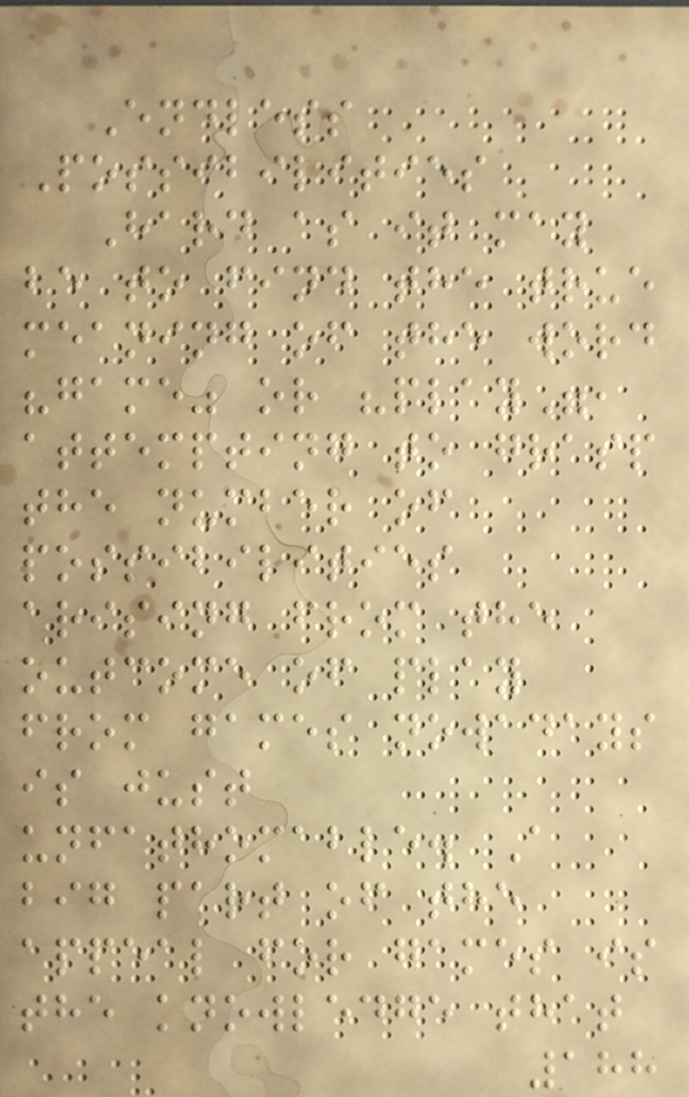Endless
Possibilities
Hard as it may
be to find the true
meaning of the word
"game" or "play",
attempting to grasp
the number of
possibilities
arising from the
outcome of play
from games nowadays
is just
unfathomable. A
big part of the
appeal for games is
the knowledge that
188
